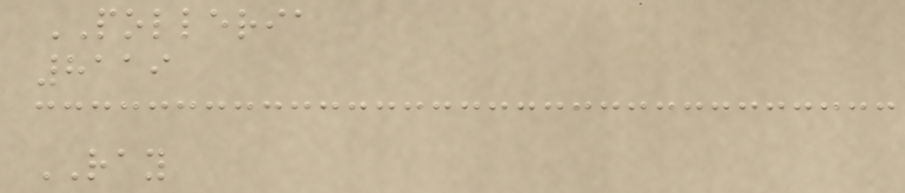POLLERIA
8119
RAY
